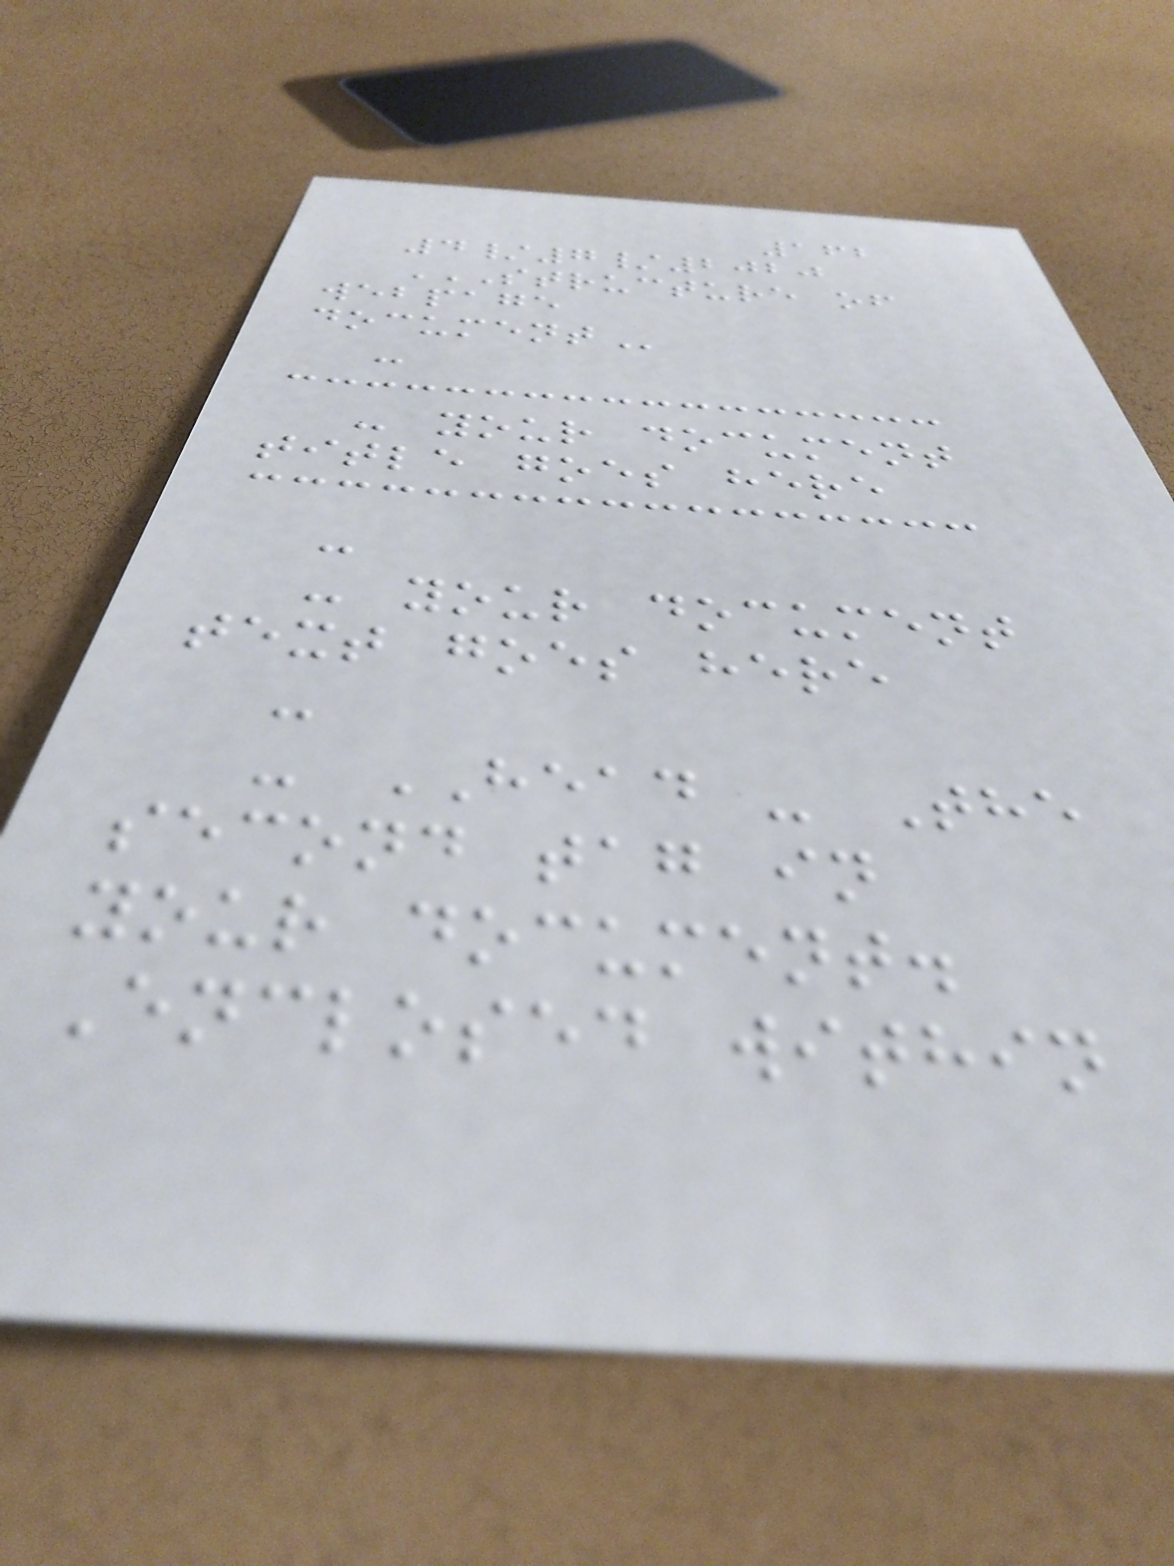162
4/7/2020
STRUCTURE OF
WEBPAGE
DOCUMENT
-
- your document
title goes here
-
- your document
text goes here
-
- HEAD - The
second tag in
your document.
Enclosed within
